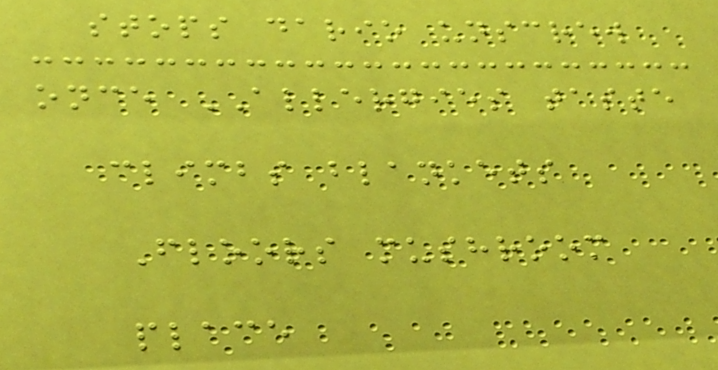stops dario unscrew
once ALLERGIES taste
climbs blankets
Floors mushroom
place
